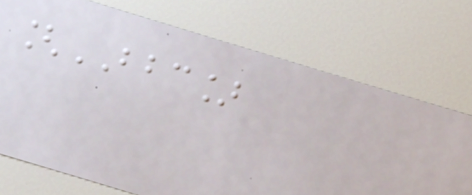[BBC]
